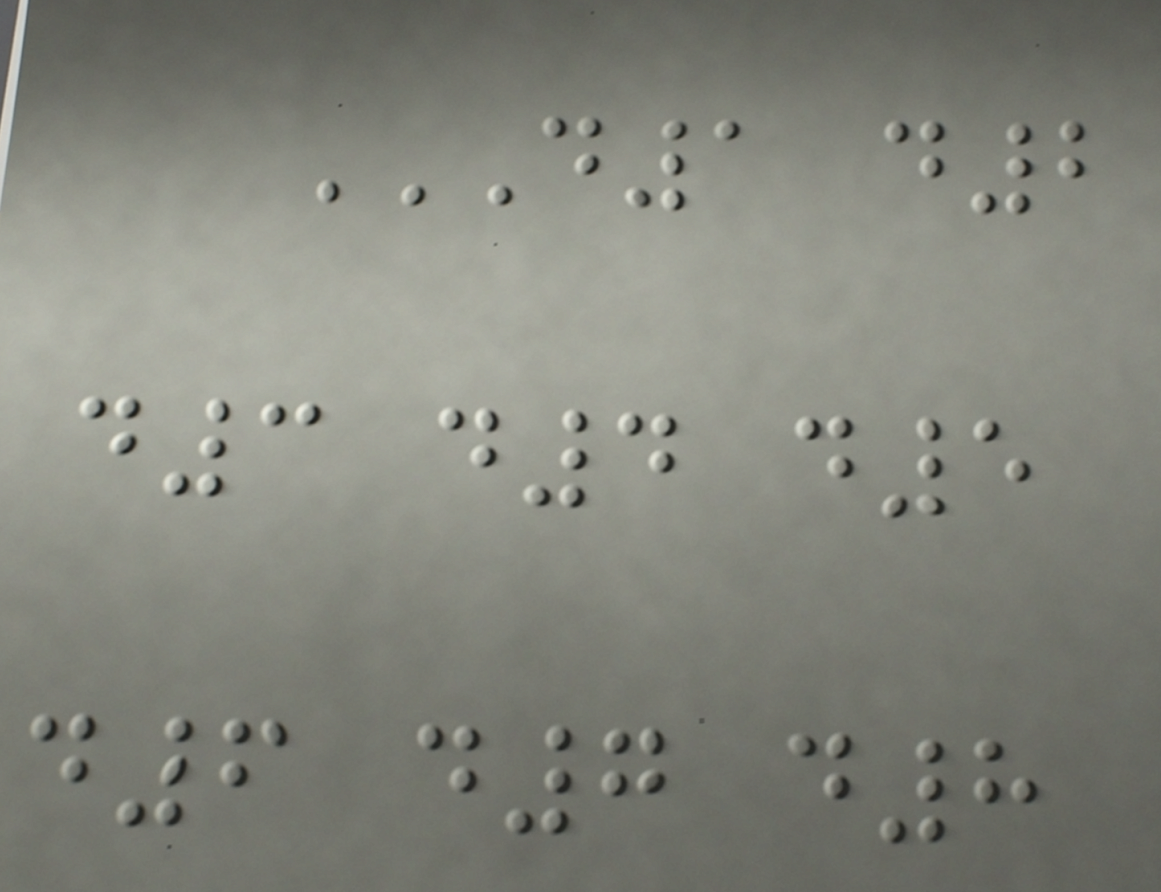D1 D2
D3 D4 D5
D6 D7 D8
